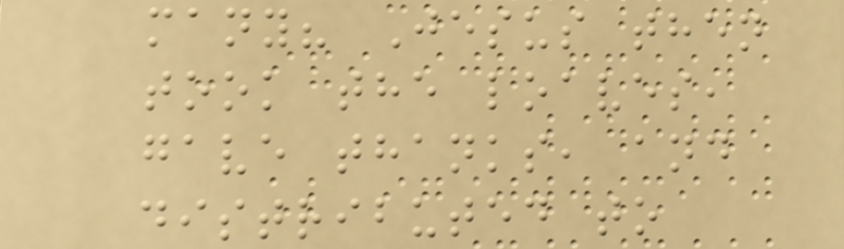many? Jesus then
took the loaves,
gave thanks, and
distributed to
